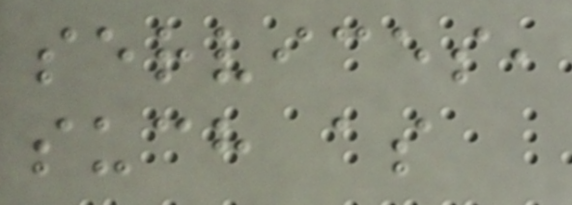services,
such as
